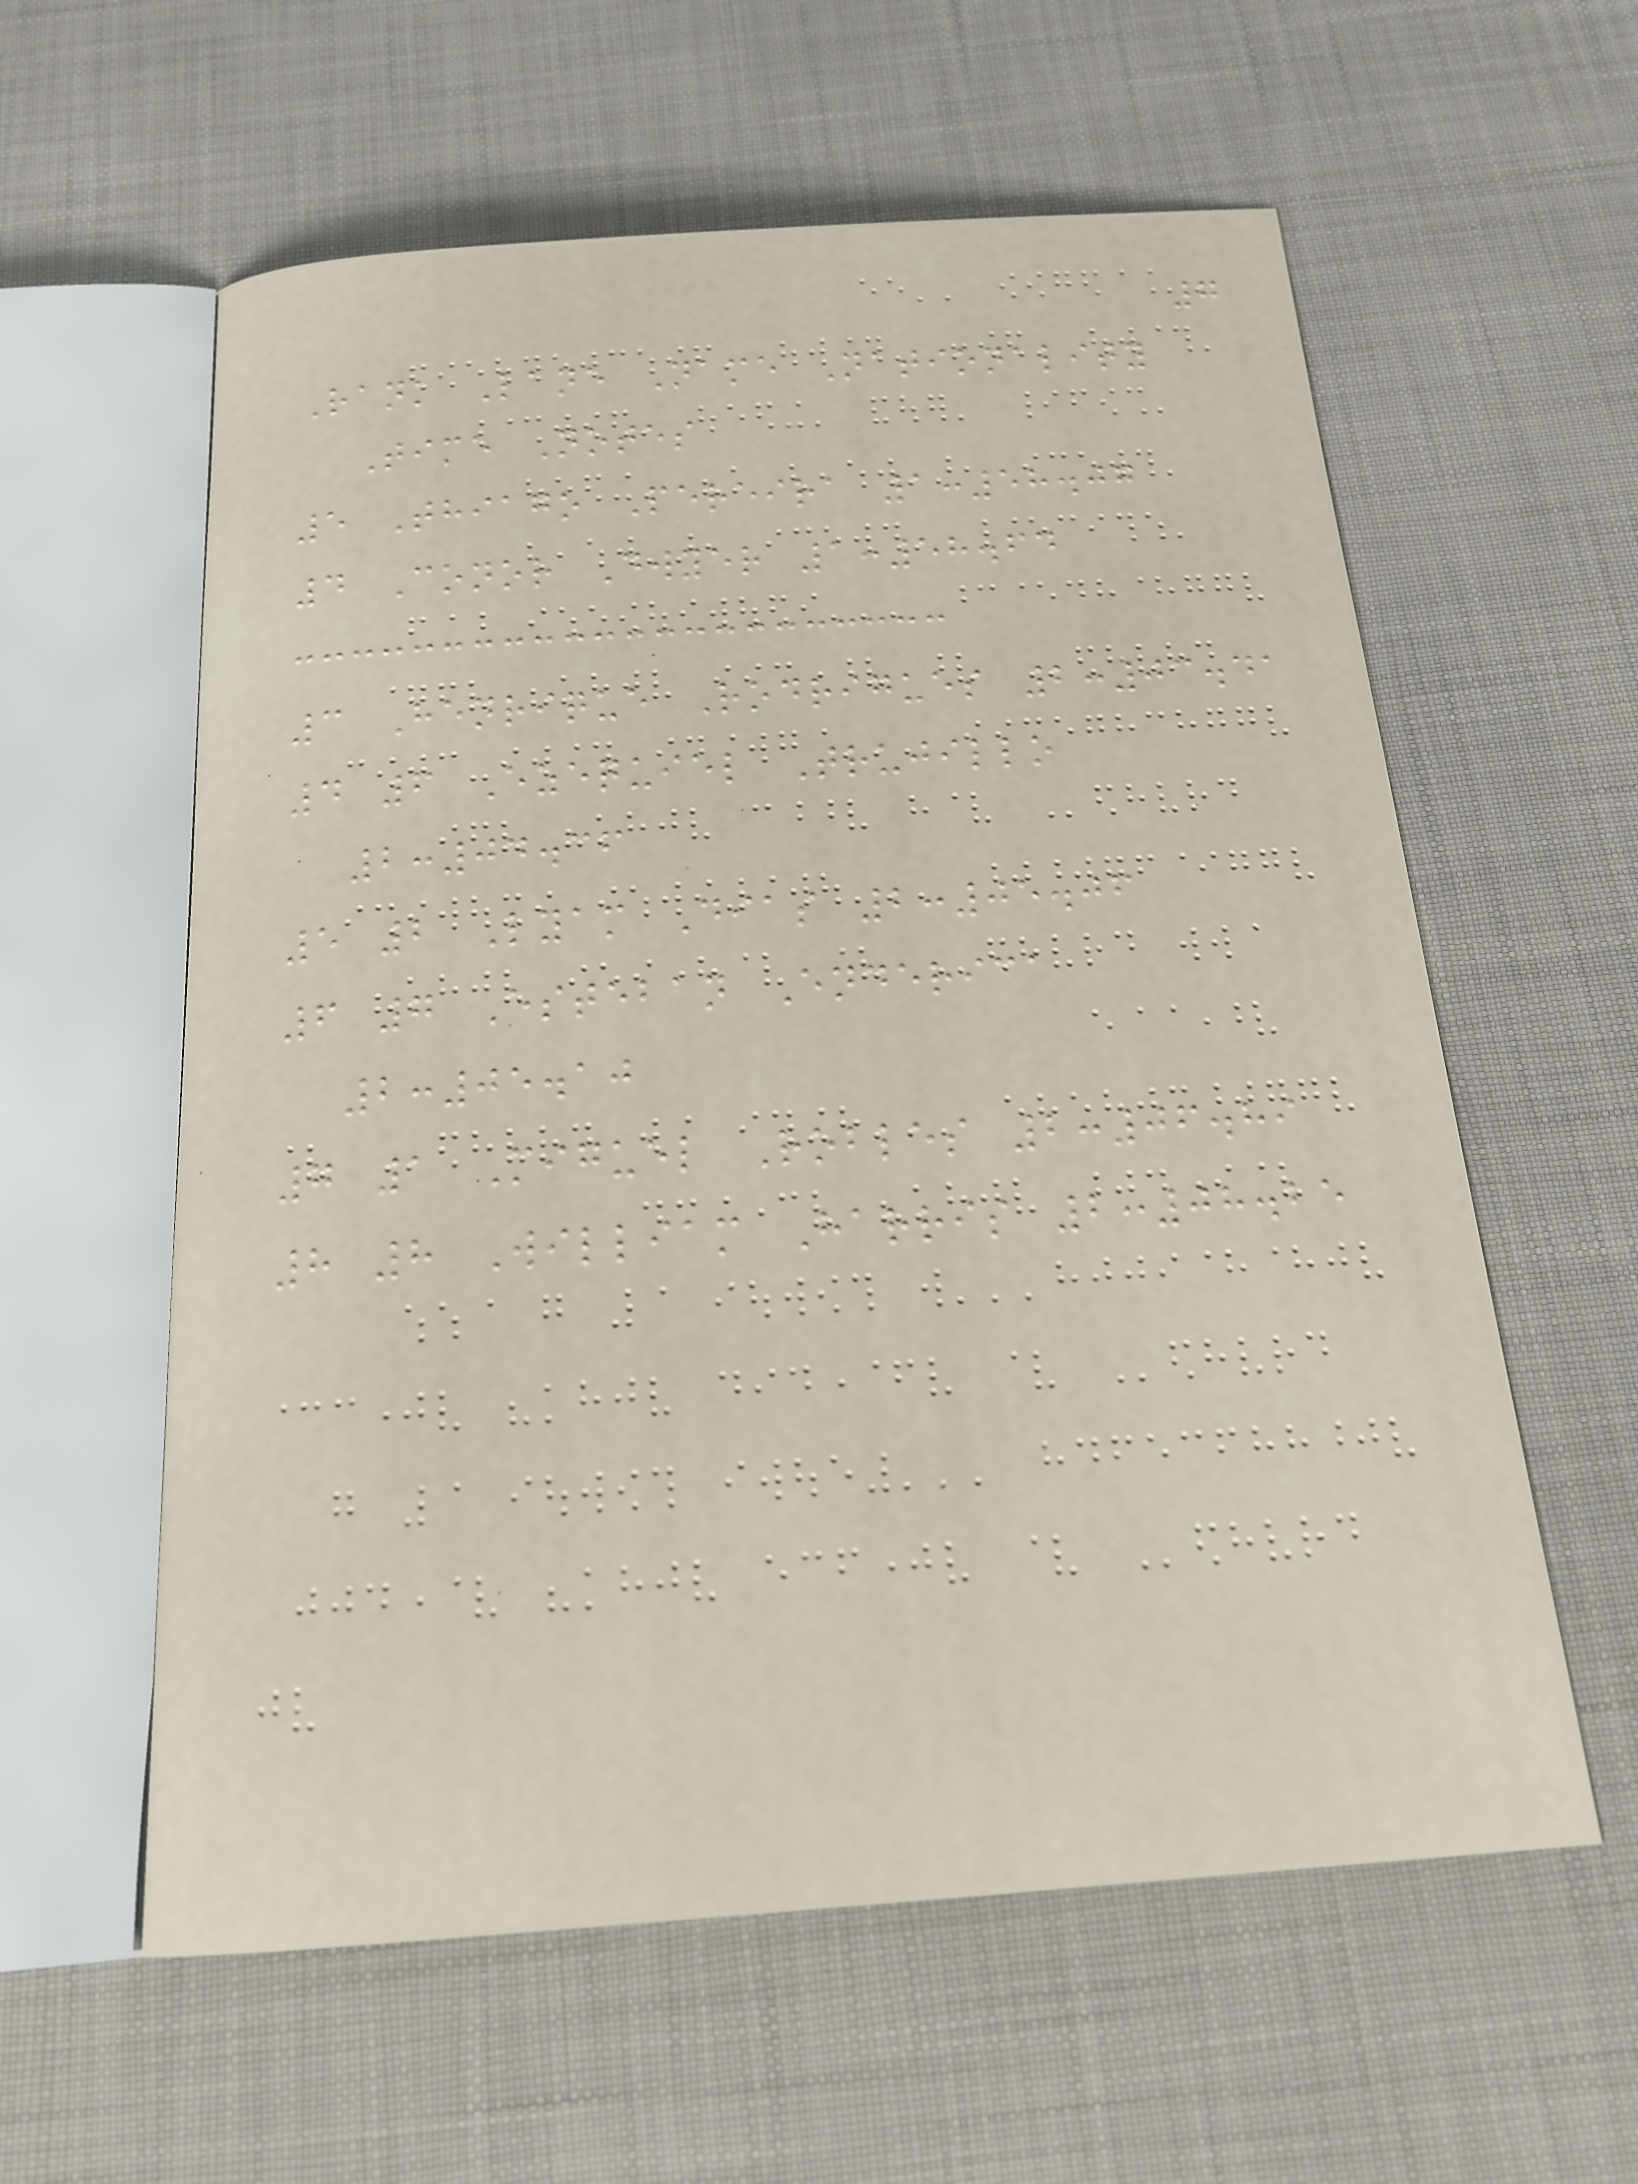7
Rank Lane Name Nationality
Time Notes
5 Thiago Pereira 1:58.07
4 Conor Dwyer 1:58.64
3 Henrique Rodrigues 2:03.41
4 6 Ezequiel Trujillo
2:04.36
5 2 Lyam Dias 2:05.06
6 7 Esteban Enderica
2:05.10
7 1 Miguel Robles 2:06.89
8 8 William Harris 2:08.25
